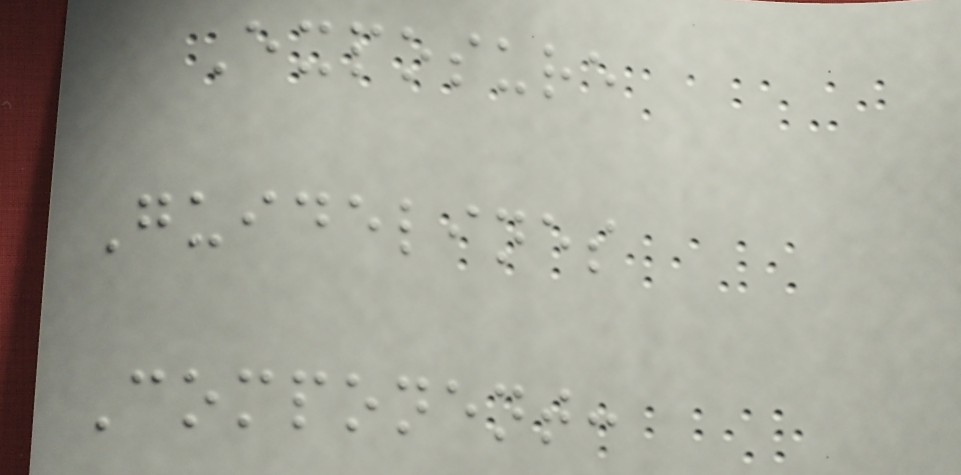Exposure
Guidelines
Component:
